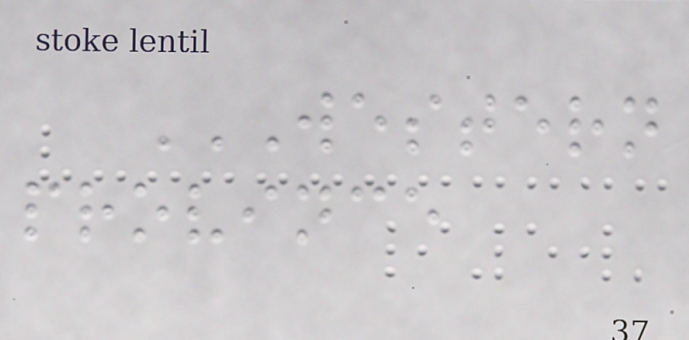WESTERN
PROVINCE
